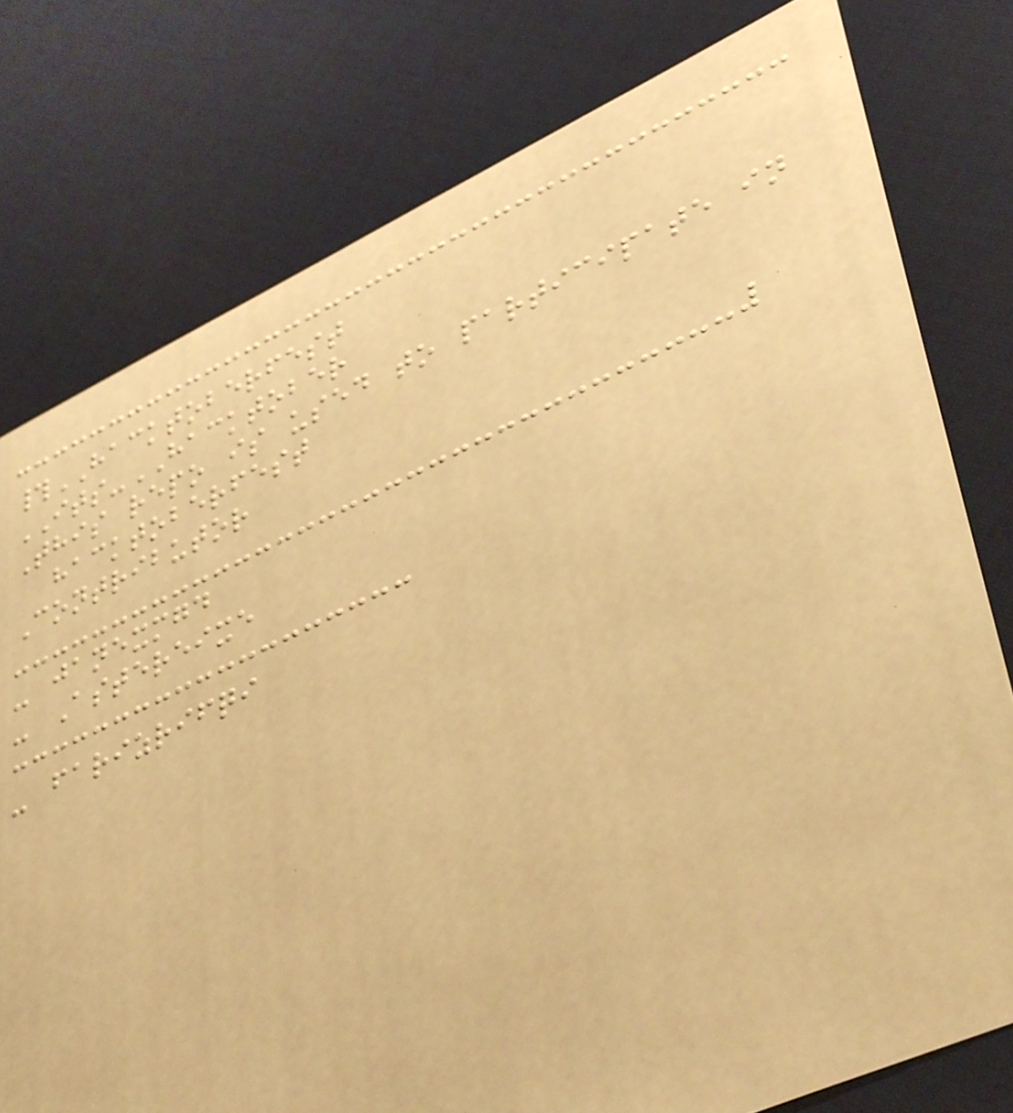#HACKTOBERFEST
ITS-HACKTOBER
This repo is used to participate in
hacktoberfest
Contributor
- janexmgd
- Astereixe
- farizrifqi
